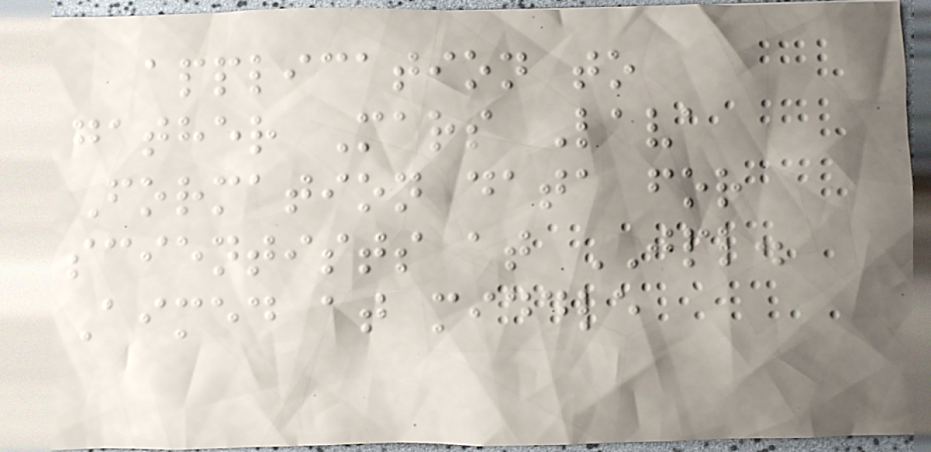application to
gather Mars Lava
Formation data for
scientists at JPL.
Aimed at middle
